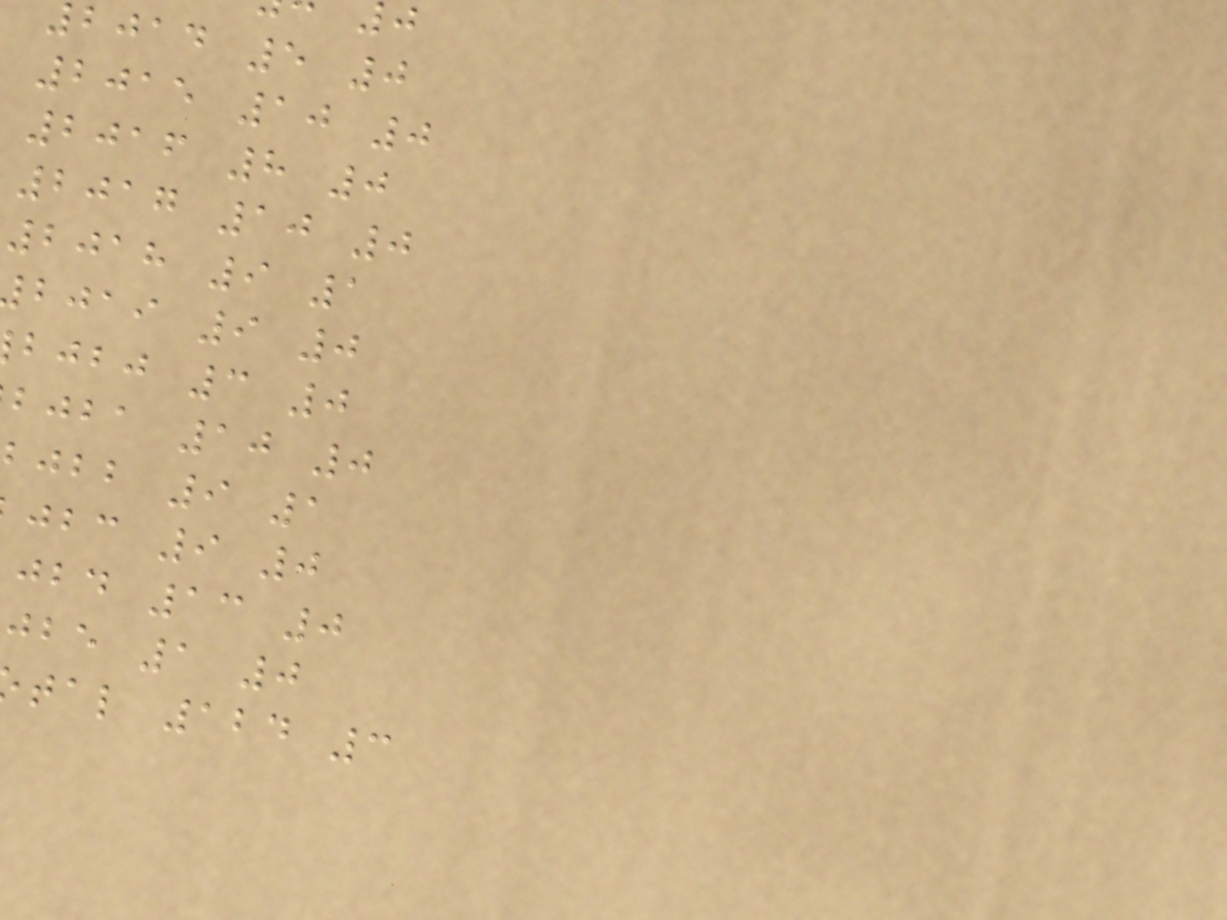bjad 5 0
2015 10 0
2016 8 0
2017 10 0
2018 9 1
bjai 9 0
bjbj 3 0
bjba 10 0
jbb 9 1
jbc 9 0
jbd 13 0
jbe 1 0
tal 124 3
